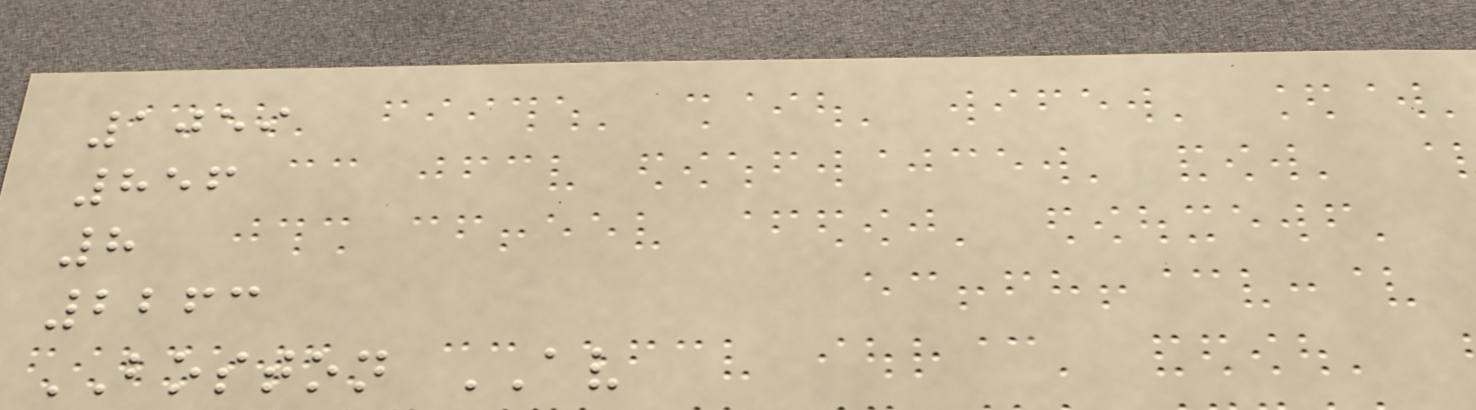1059
856
8
2263
BOSTON AV
